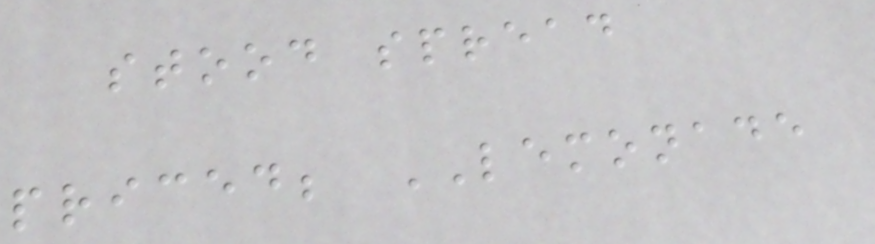stood spread
priced; LEMONADE
